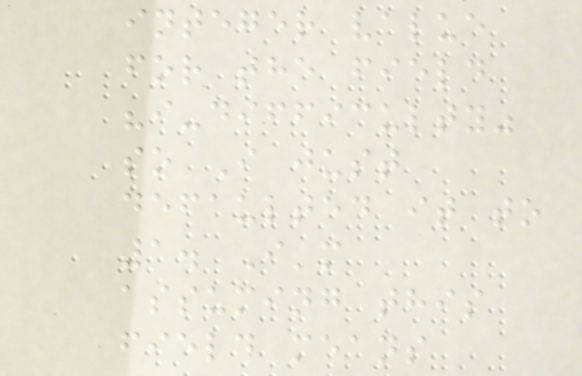integer value
for the field
"i-difficulty"
so I just
defaulted it to
1. I'm
assuming this
field means
